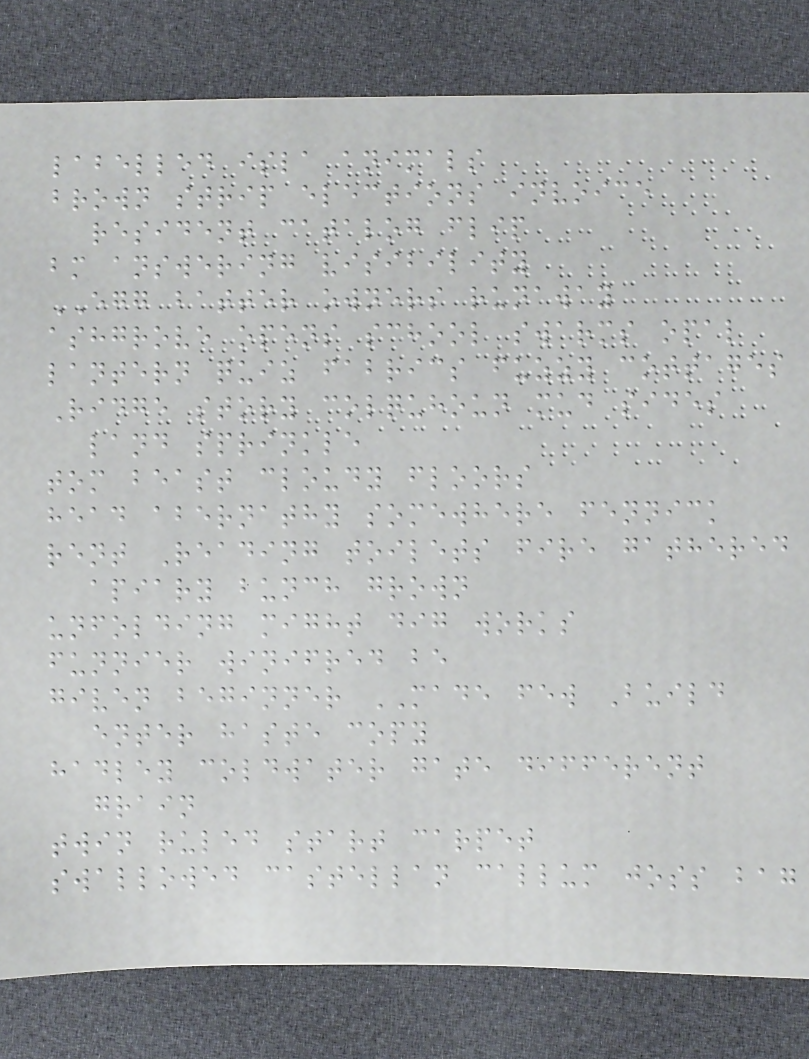labelled isla animals
brown strip elections invoice
resident catalog flip
bm answering visibility
EGG batter owners runaway
ashgrove opens school swarms opal
lantern quiz fabrics fuzzy cottages
Ridge story colquhoun mud sides
land sprinkle
tom beast cloudy floors
head abernathy somewhere fennick
rent Reading toilets fire gathered
apiary bunch grown
unfolding might dig works
funnier winifred be
given beginner MADE few Build
enter haste copy
hadley coldwater gate different
grain
twin ruled start carpet
swallowed castellan callum joss bag
